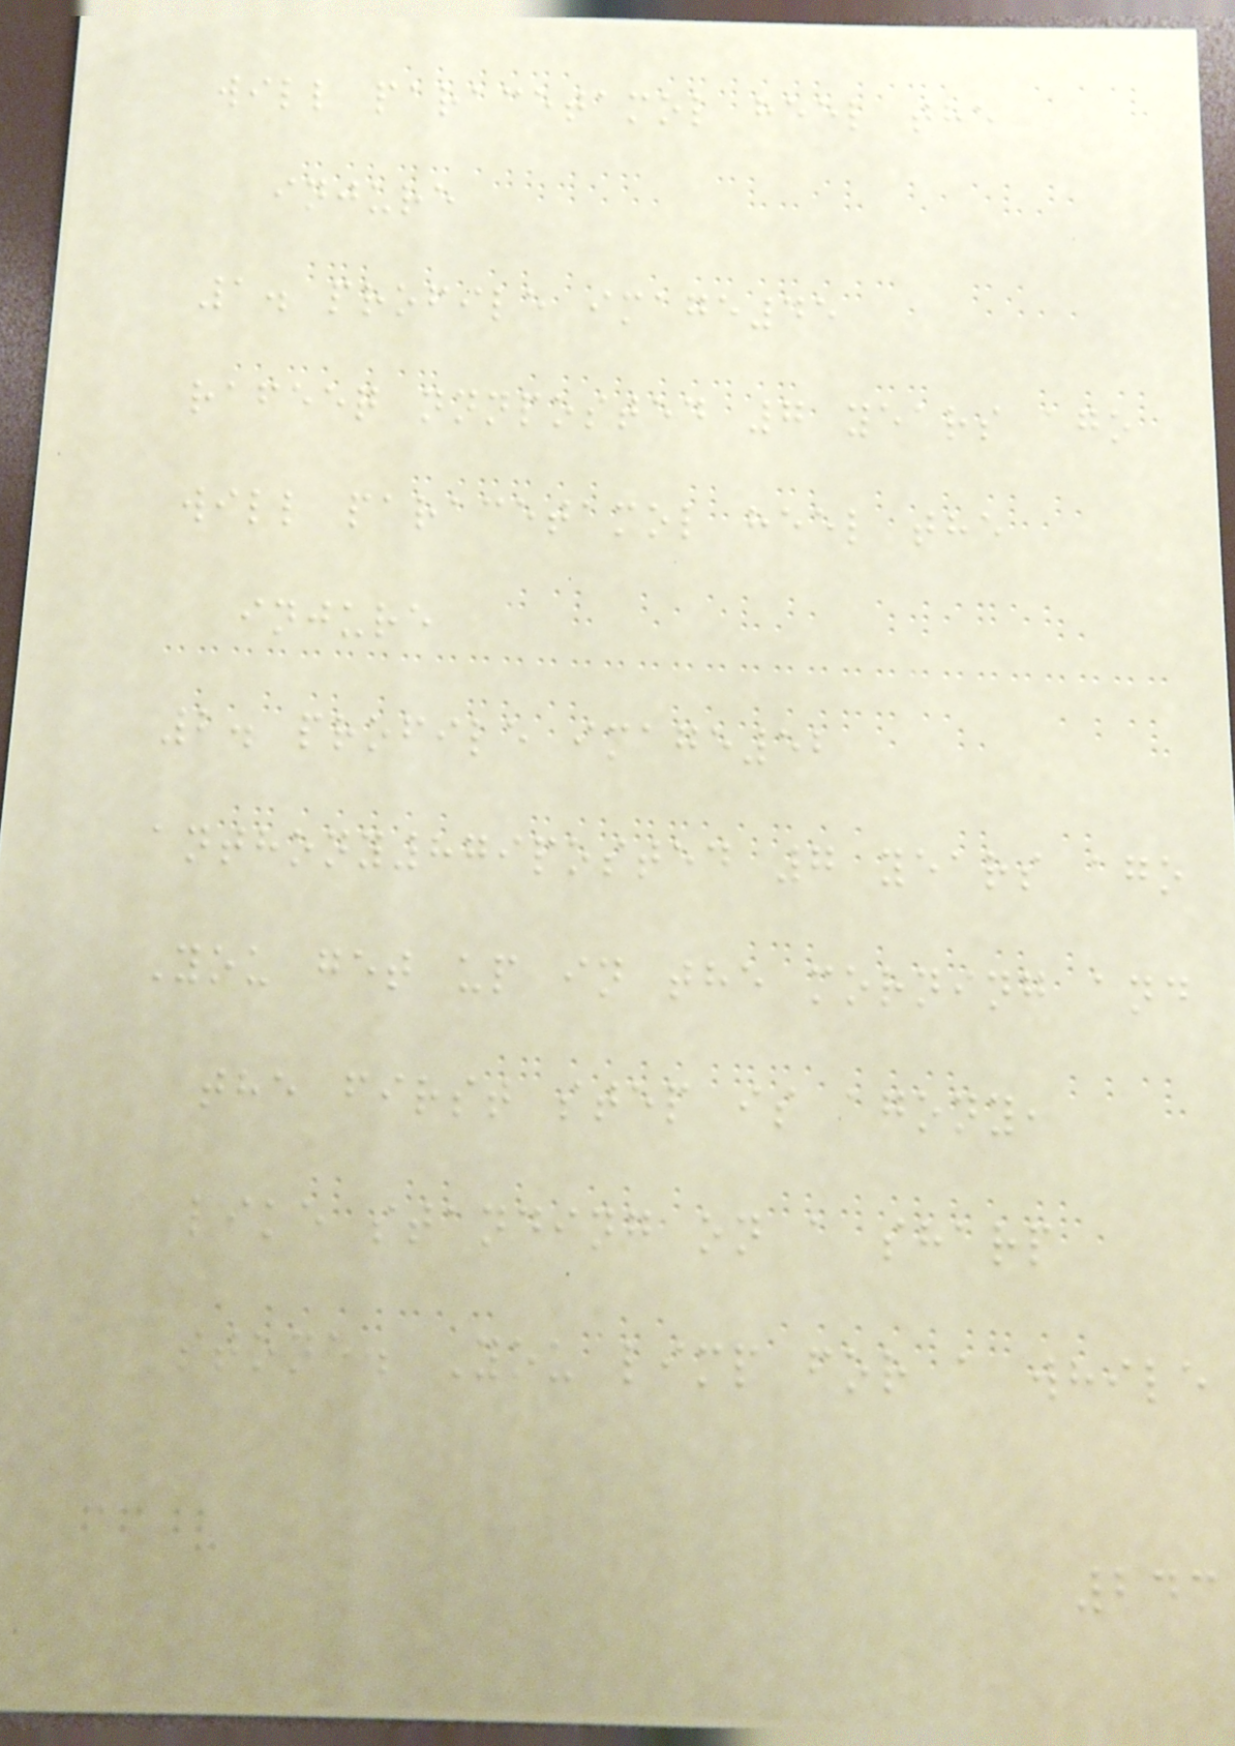will paracetamol heel the
injure
1. profile image45
rafeeq nnnposted 7 years ago
will paracetamol heel the
injure
2. profile image52
anthony879posted 7 years ago
You get up in the morning and
the first step is agony,
like standing on a sharp
stone. You limp for a while
243
